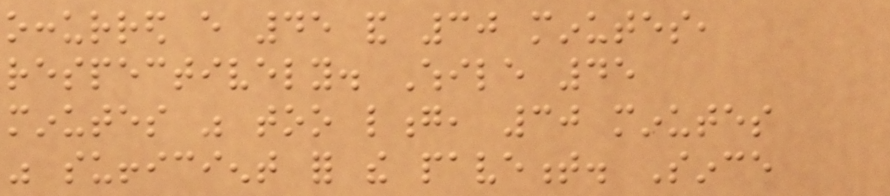occurred every 45 and 30 minutes,
respectively. While 45
minutes was too long, 30 minutes
was sufficient for the pavement. Since
